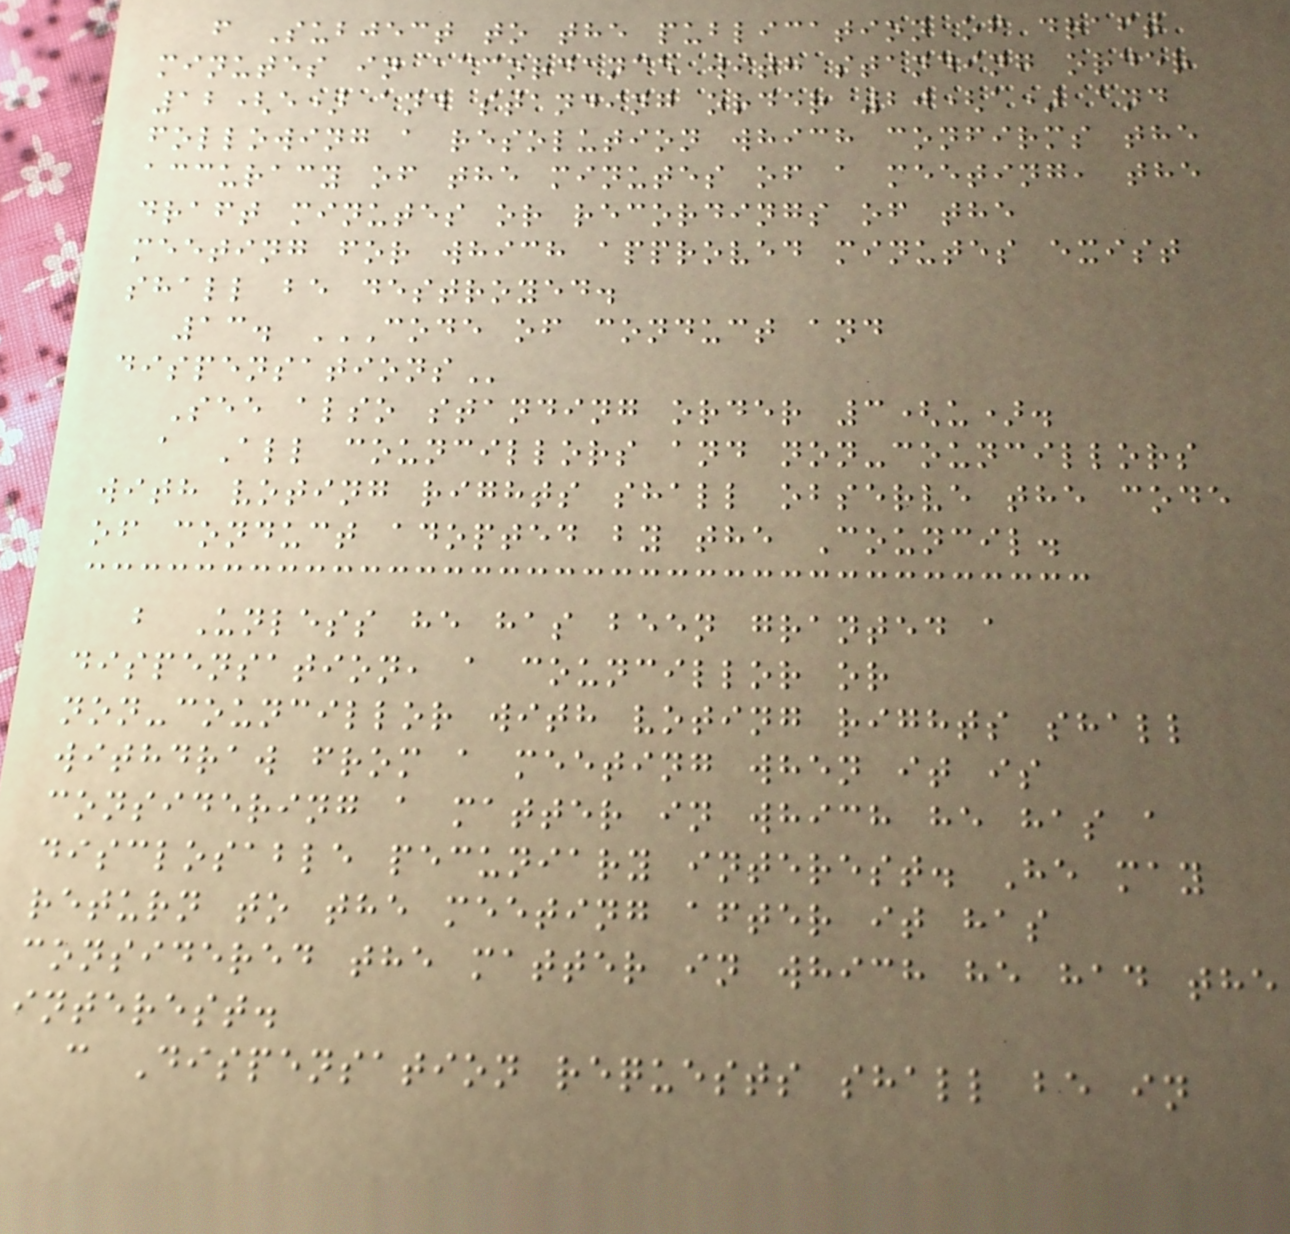f Subject to the publication of draft
minutes in accordance with standing order
12(e) and standing order 20(a) and
following a resolution which confirms the
accuracy of the minutes of a meeting, the
draft minutes or recordings of the
meeting for which approved minutes exist
shall be destroyed.
13. CODE OF CONDUCT AND
DISPENSATIONS
See also standing order 3(u).
a All councillors and non-councillors
with voting rights shall observe the code
of conduct adopted by the Council.
b Unless he has been granted a
dispensation, a councillor or
non-councillor with voting rights shall
withdraw from a meeting when it is
considering a matter in which he has a
disclosable pecuniary interest. He may
return to the meeting after it has
considered the matter in which he had the
interest.
c Dispensation requests shall be in
